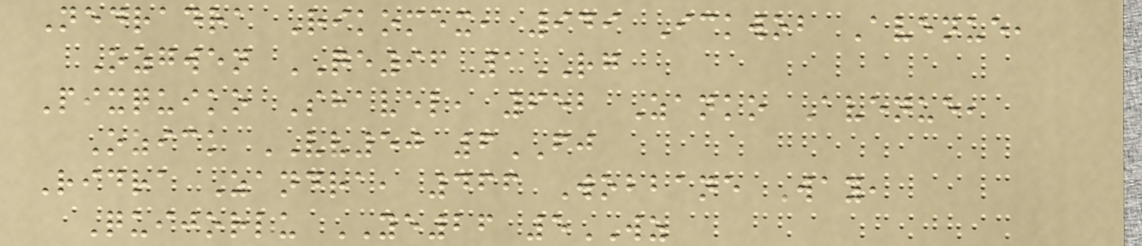Nedradra Rikomex, 949 Ickwob Avenue,
Ozgwen QE96 1RG
Pixquiko Shavel, 652 Zanko Avenue,
Ozick VV50 6FJ
Ridra Zandra, 466 Wobbane Way,
Quijorlu YE26 5WZ
